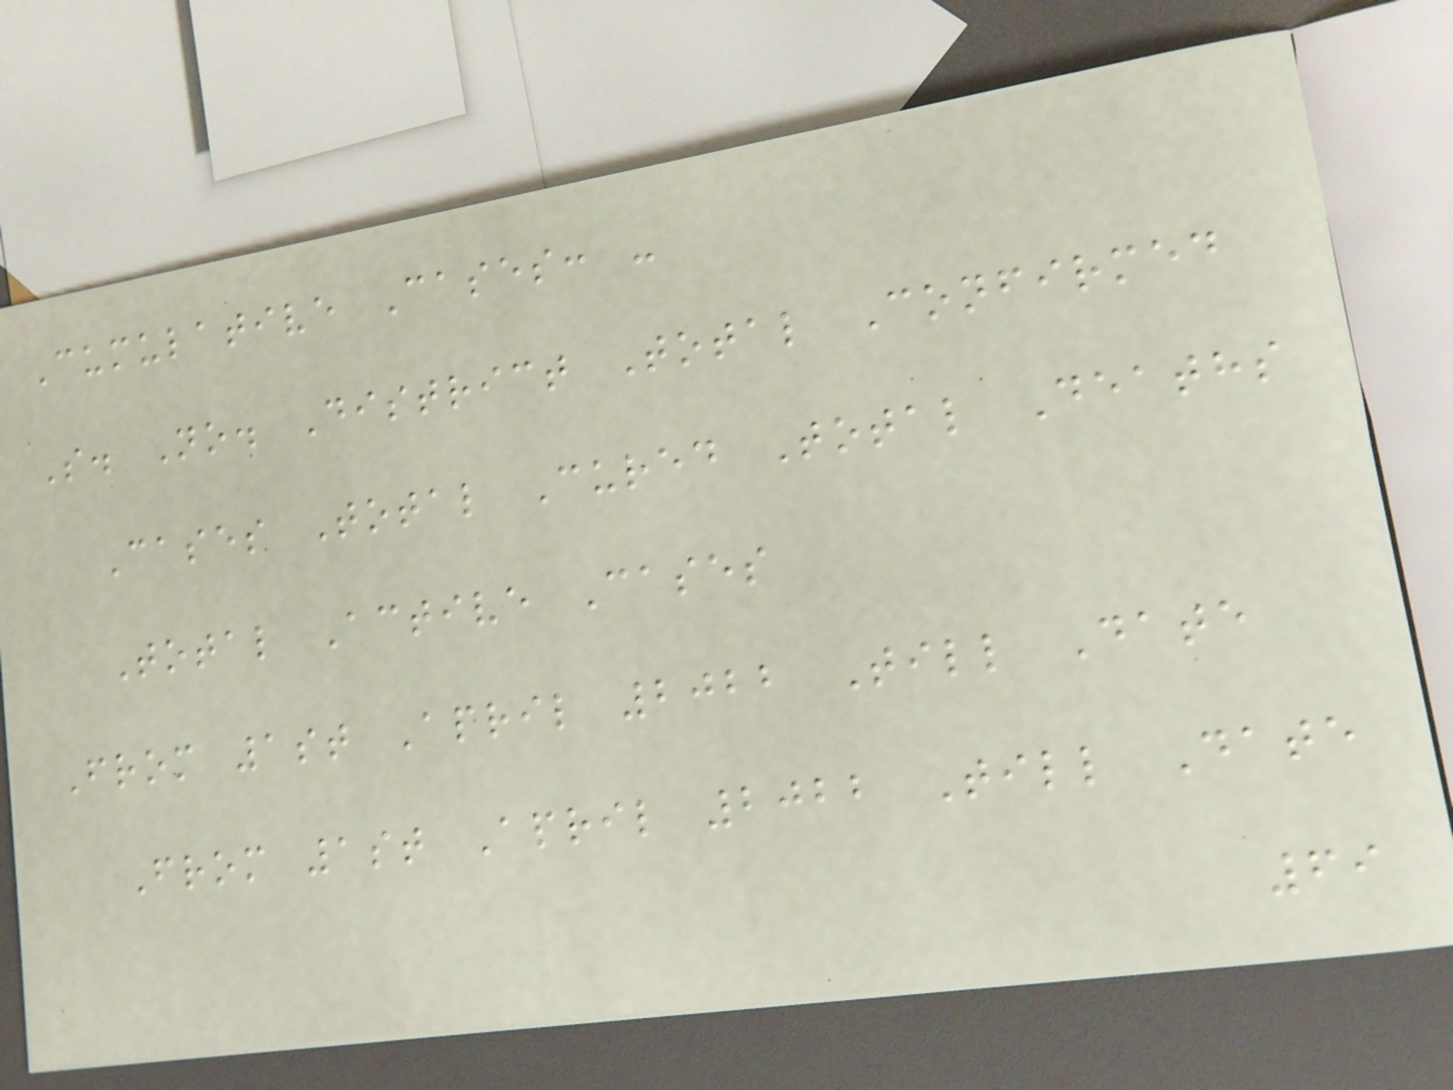Cumulative Cases: -
S. No. District Total Confirmed
Cases Total Cured Total Deaths
Total Active Cases
From 1st April 2022 Till Date
From 1st April 2022 Till Date
69
